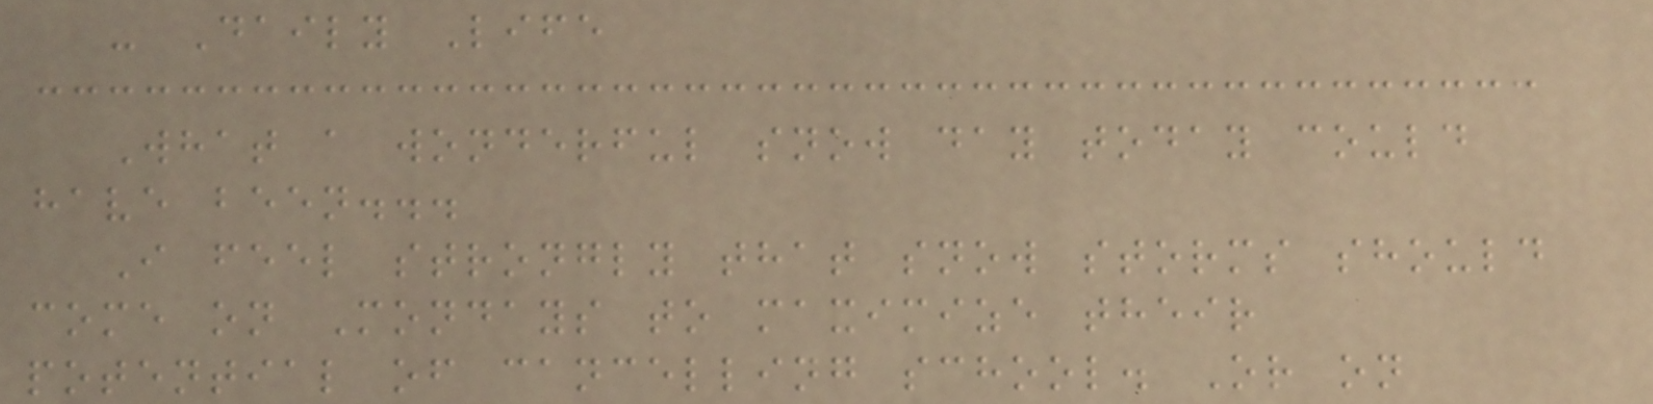- Daily Life
What a wonderful snow day today could
have been...
I feel strongly that snow storms should
come on Mondays to maximize their
potential of cancelling school. Or on
